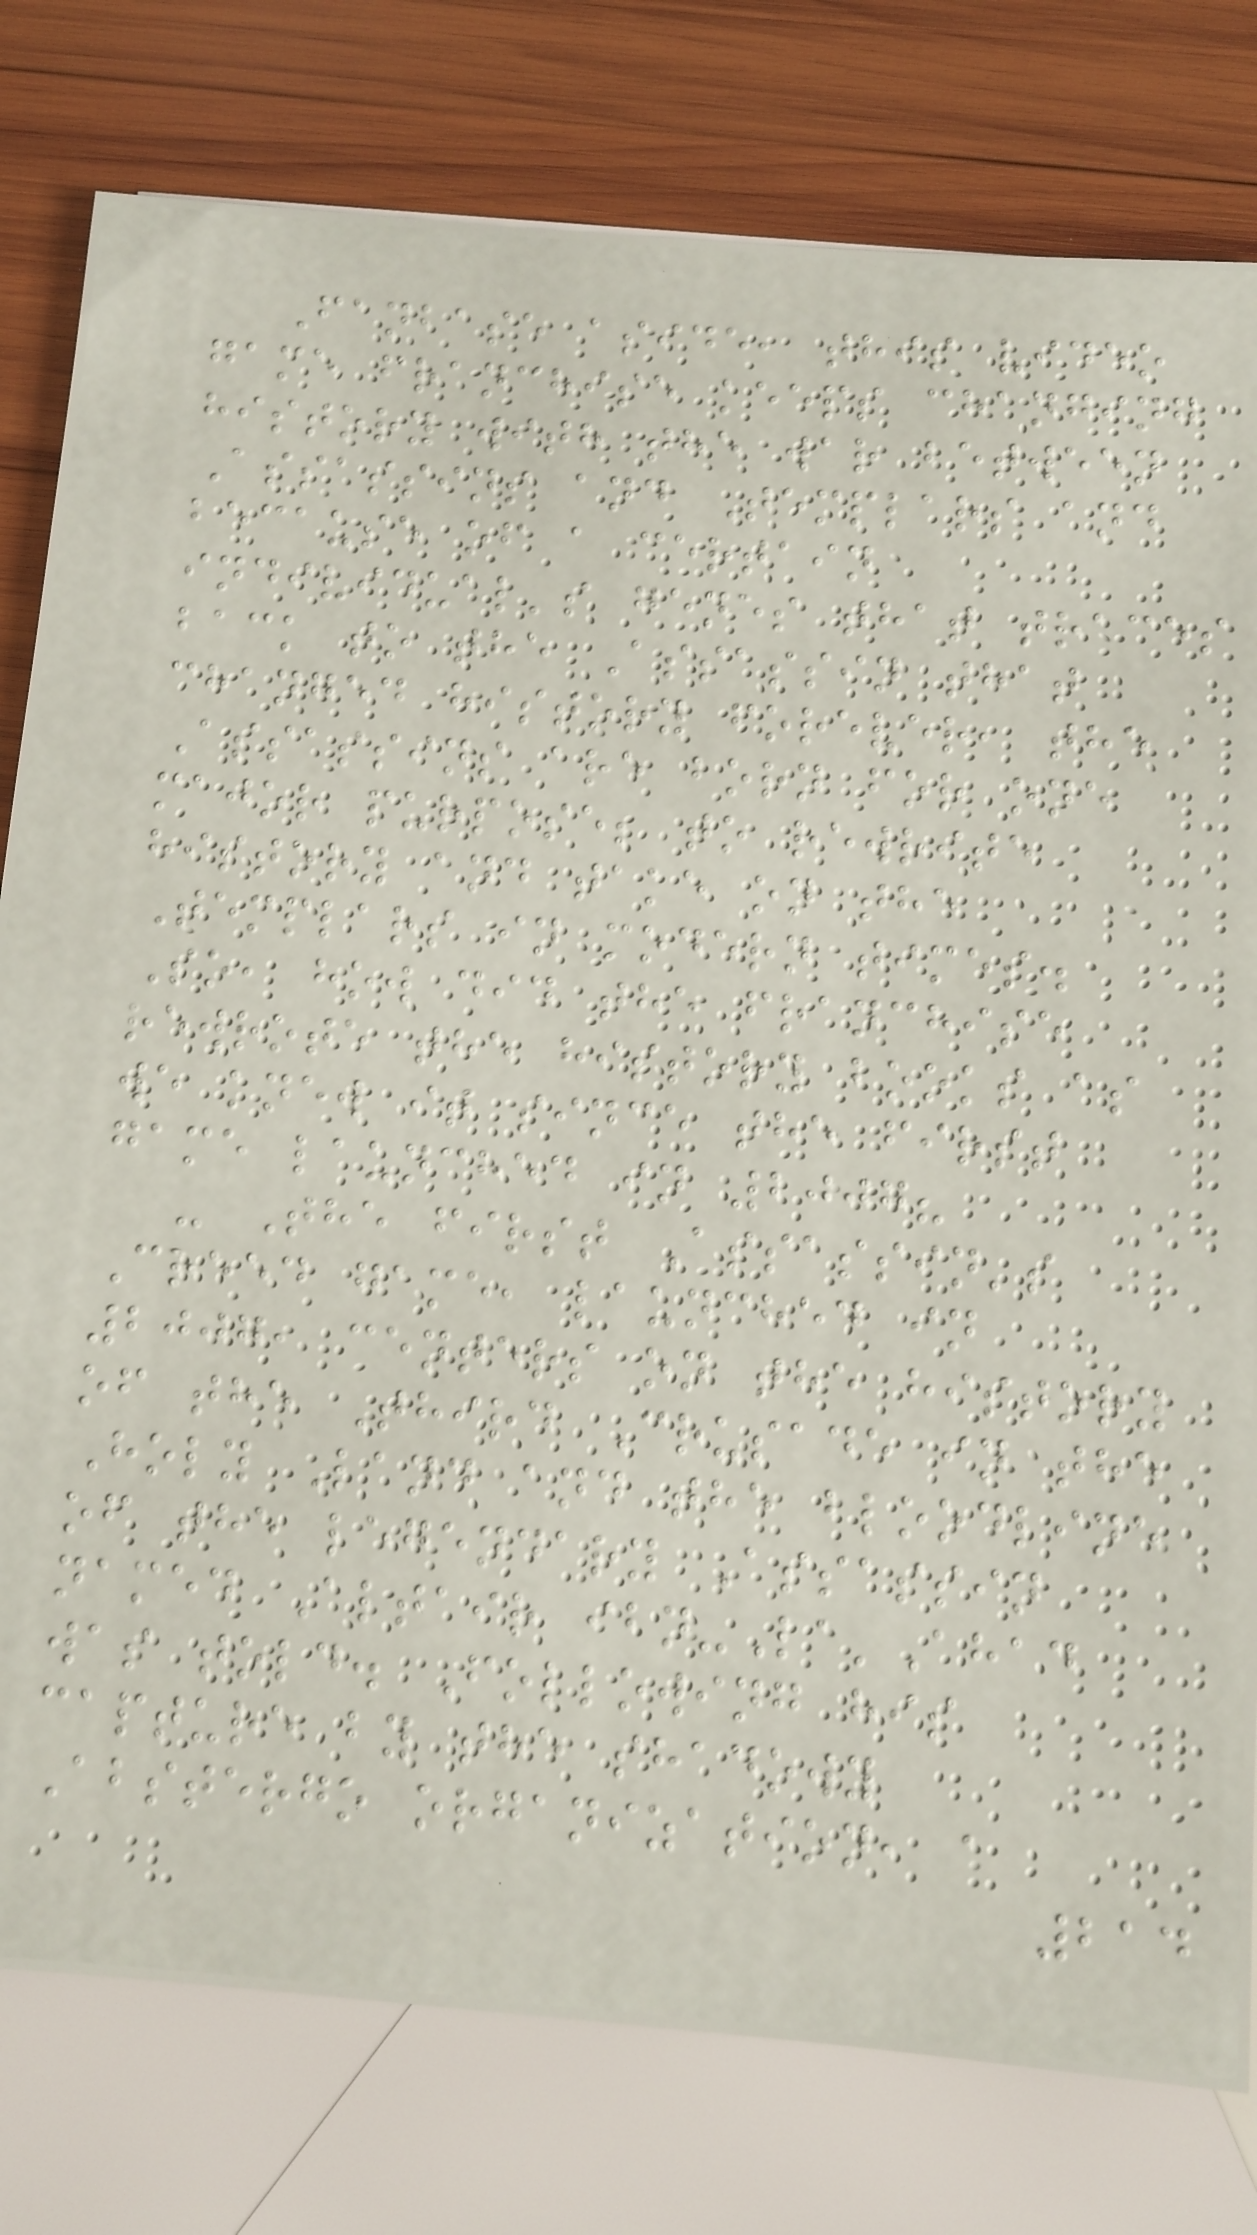Fanbase aside, this video
game franchise keeps changing
history with the war between
Assassins and Templars and
because of a certain
individual's genes that traces
back to the Assassin that
changed history forever, the
Assassins are born for one
major purpose; to rewrite
history and take on the
Templars in modern times.
So, how did the franchise
rewrote the history books as
we knew it since the first
game launched in 2007?
- The first Assassin's
Creed game, launched in
2007, centers on the history
of the Third Crusade in the
Holy Land and the bloodline
of the legendary Assassin
named Altair ibn-La'Ahad
was told. Following his
capture by the shadowy
Abstergo organization, a
214
